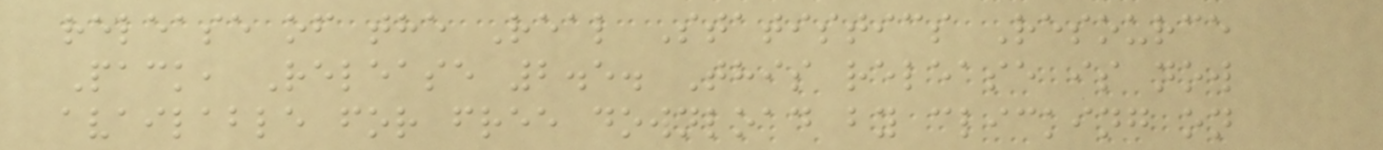release of the Real Statistics Resource
Pack, Release 2.5. This release is now
available for free download by clicking on
